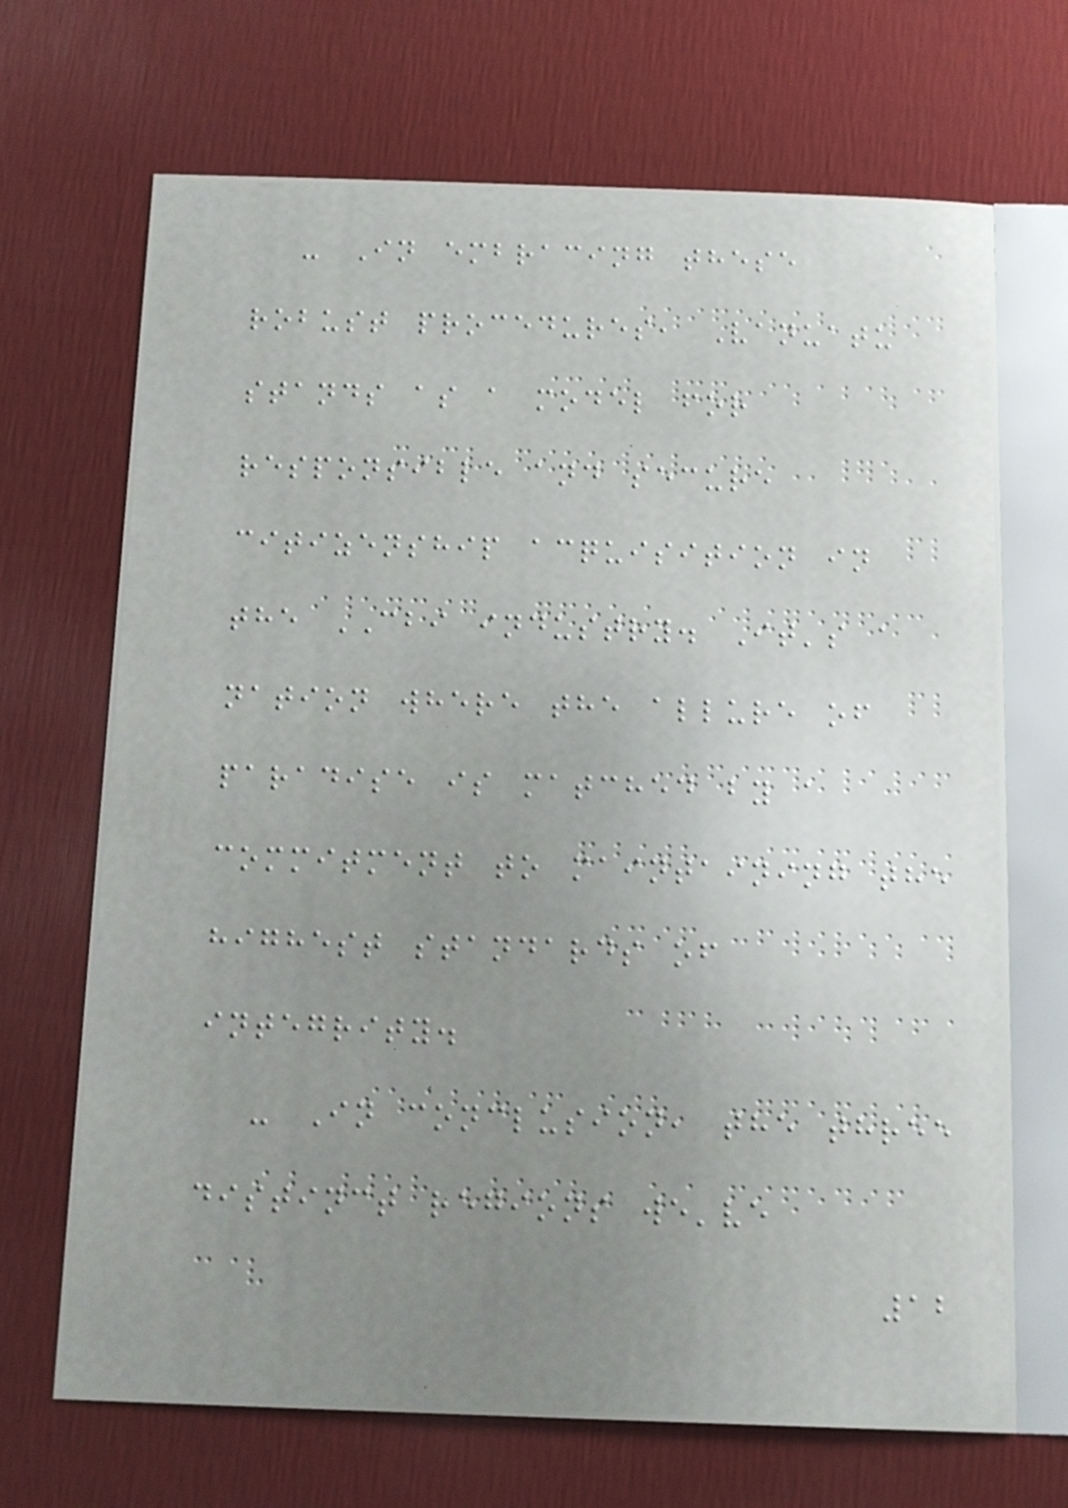- In embracing these
robust procedures, Vanuatu
stands as a model for
responsible and secure
citizenship acquisition in
the CBI industry. It's a
nation where the allure of
paradise is matched by a
commitment to maintaining the
highest standards of
integrity.
- In conclusion, the three
distinct regions we've
12
